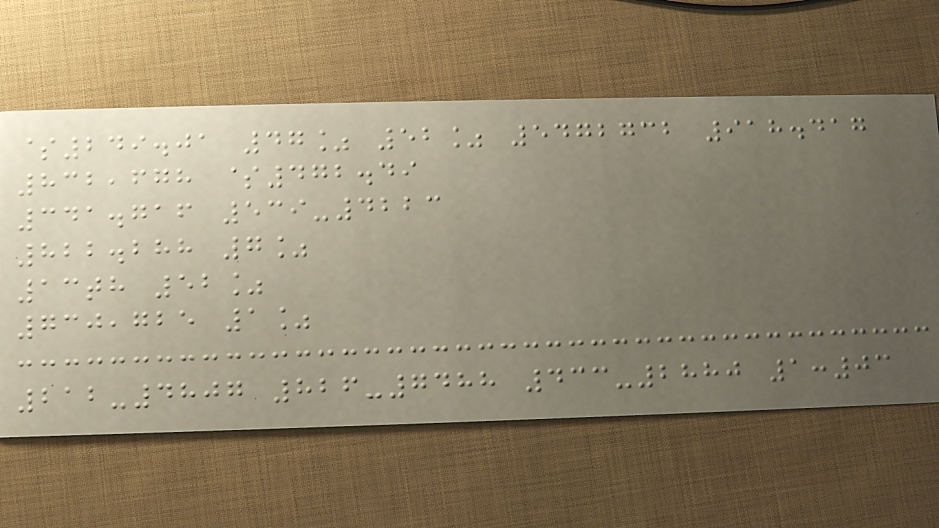$249.01 47% 52% 5472732 918.417
832,678 $472.49
341.716 539-4223
822.288 7%
13th 52%
730,725 1%
212-4807 826-7488 433-2880 1:03
